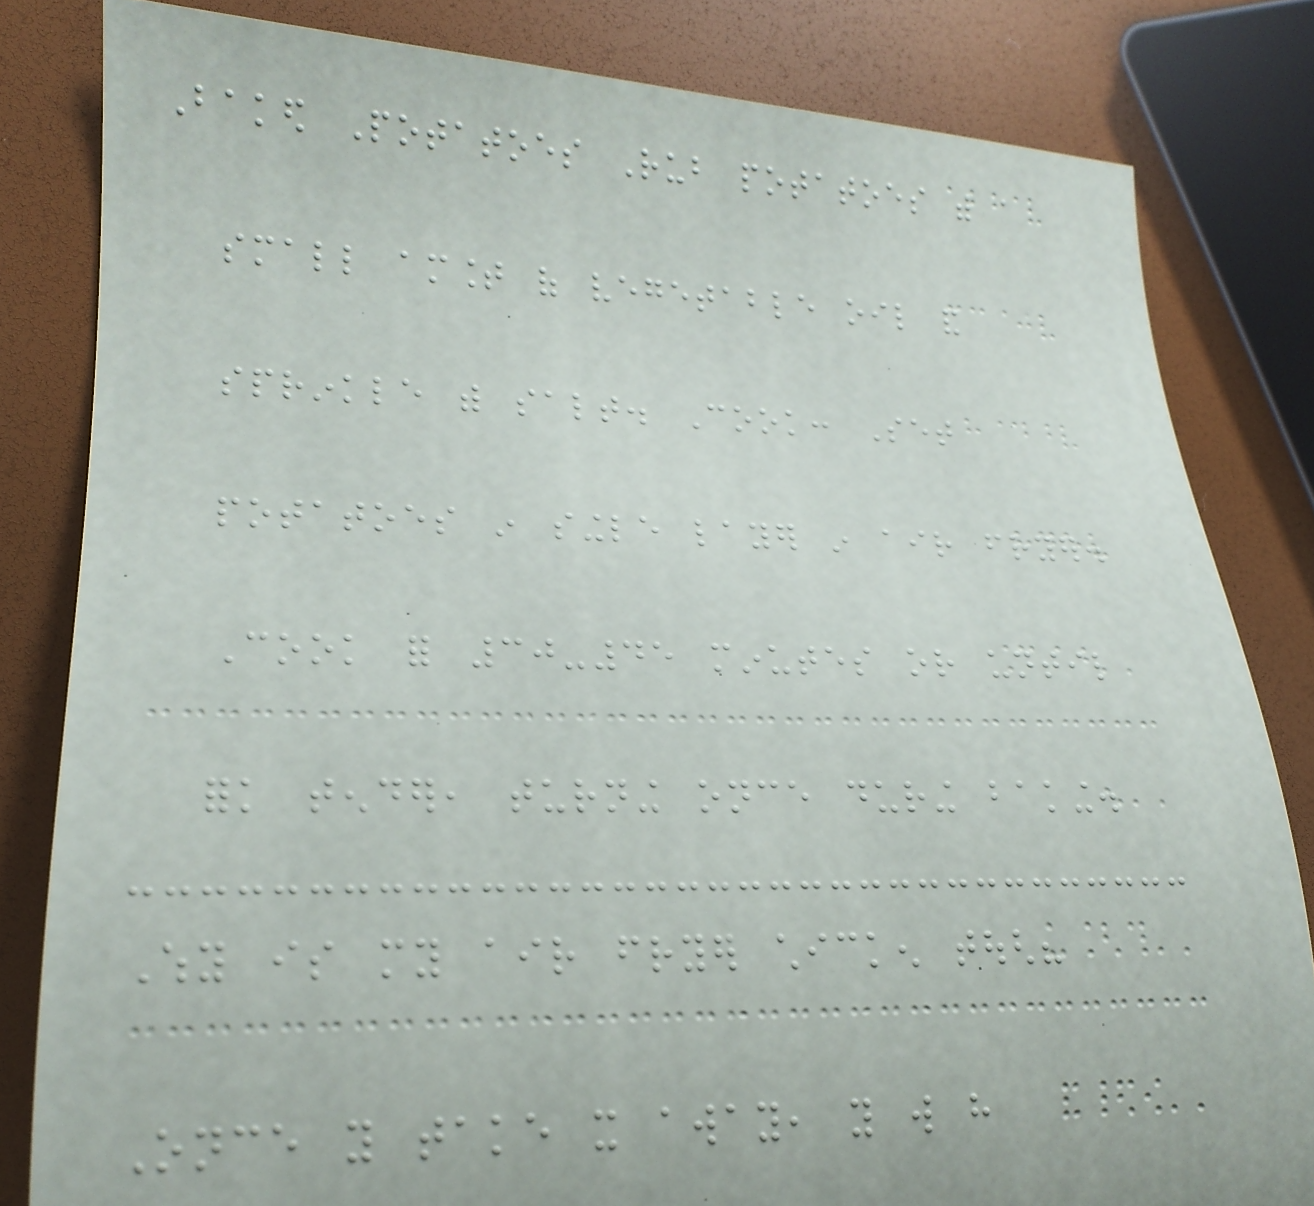Baked Potatoes Rub potatoes with a
small amount of vegetable oil and
sprinkle with salt. Cook: Set
potatoes in single layer in air fryer.
Cook for 30-45 minutes or until
fork tender, turning once during baking.
Why is my air fryer chicken tough?
Once you take it away, you will have
